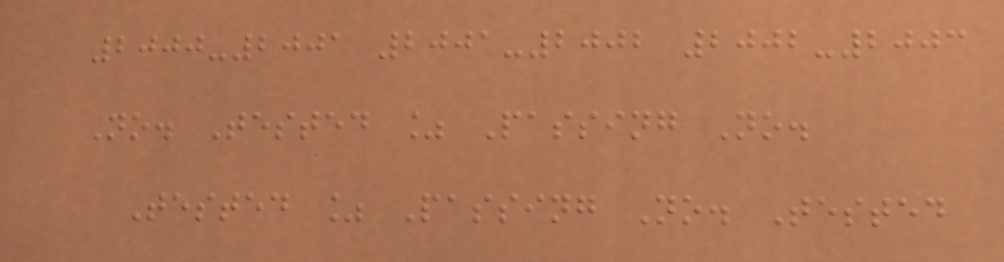2000-2001 2001-2002 2002-2003
No. Tested % Passing No.
Tested % Passing No. Tested
